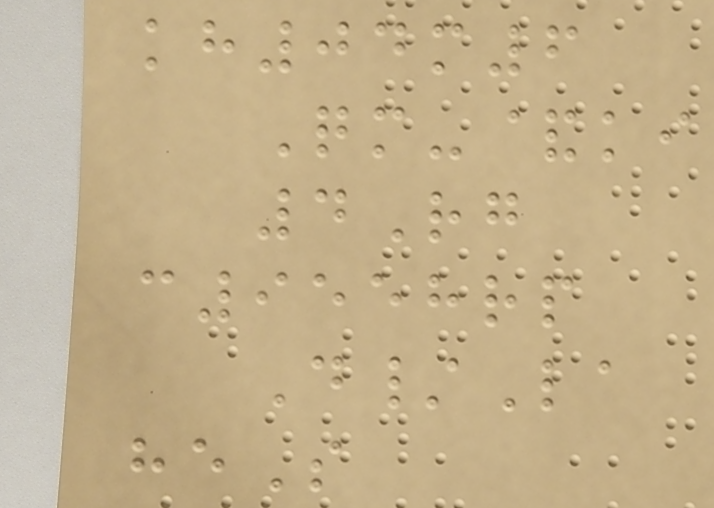kh04m6
Qm-&ki
4Rg
c9558rp
D/La
heS
